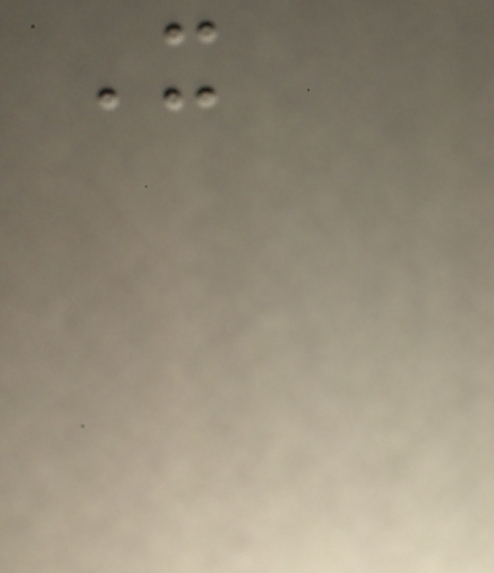It
